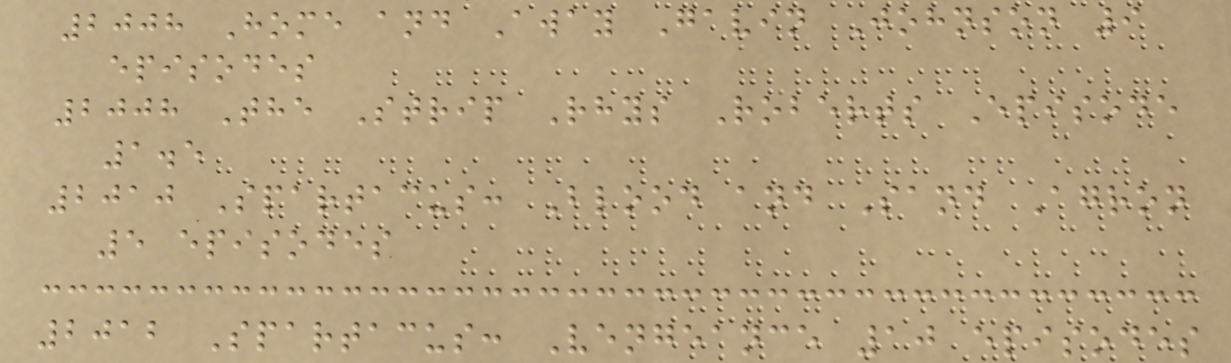2008 Home and Away Gavin Johnson 9
episodes
2008 The Strip Rhys Roberts Episode
1.5
2010 Spartacus: Blood and Sand Agron
5 episodes
2012 Spartacus: Vengeance 10 episodes
